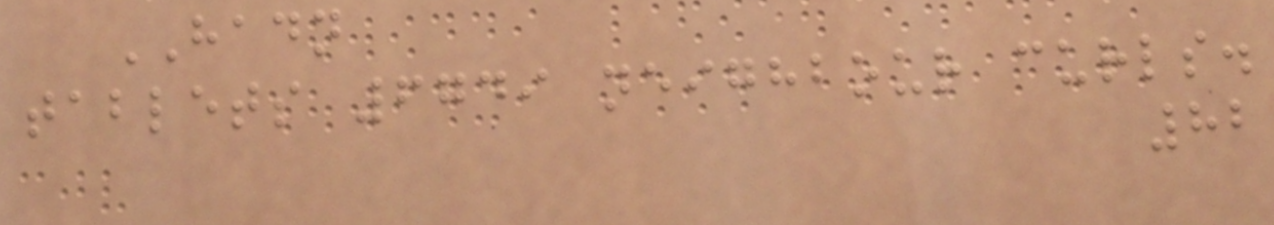HADN
tablets 6749 neighbour curls.
82
